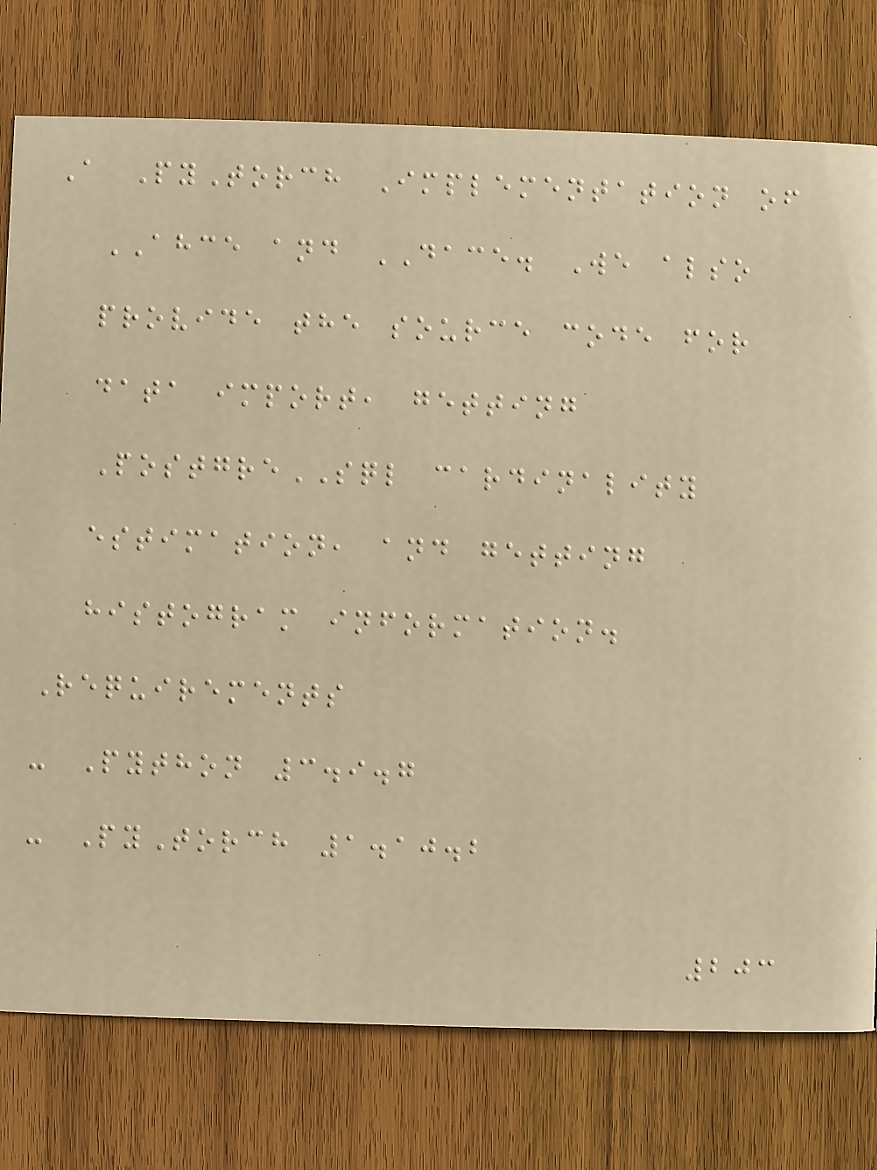A PyTorch Implementation of
AHCE and DACE. We also
provide the source code for
data import, getting
PostgreSQL cardinality
estimation, and getting
histogram information.
Requirements
- Python 3.9.7
- PyTorch 1.10.2
203
